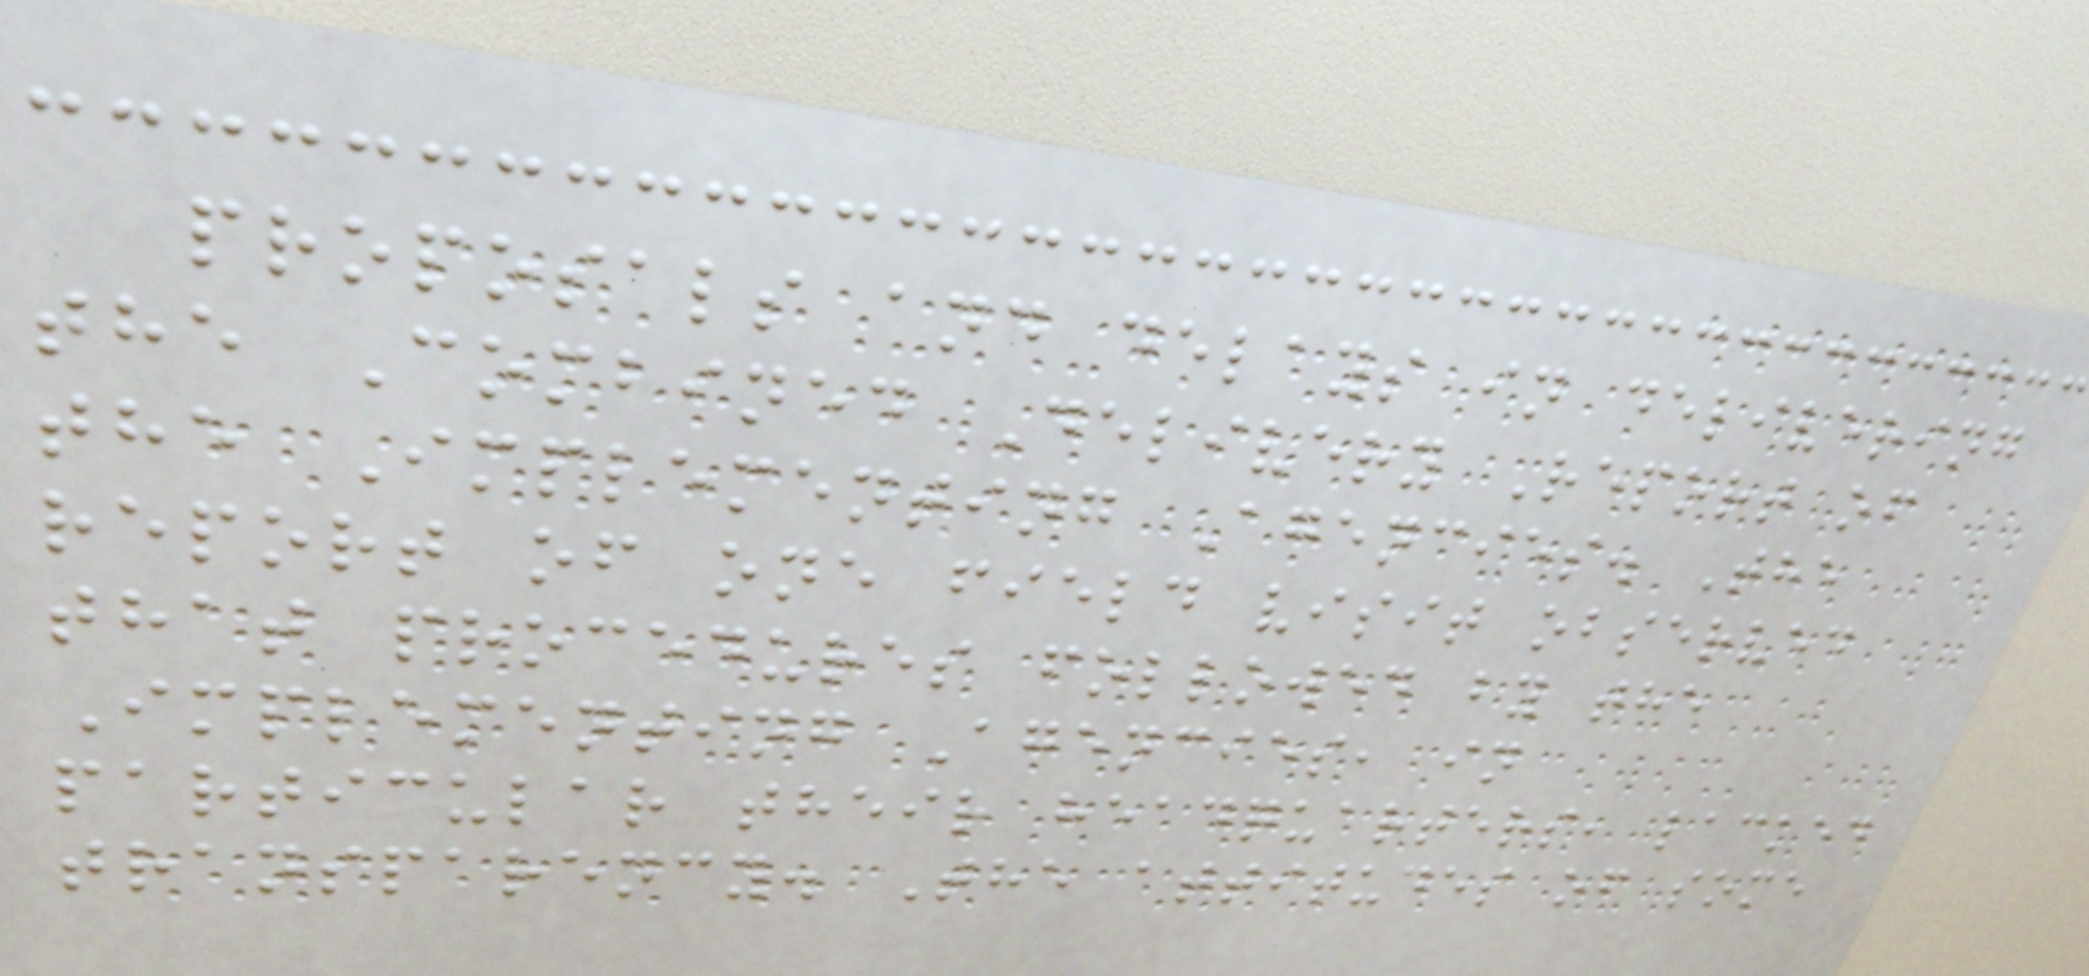proposals and delays in delivering
the Combined Delivery Report of
the Implementing Agencies. The
report of one field visit observed
that procedures followed by the
Implementing Agencies, in
particular their headquarters, lacked
transparency. The attitudes of some
